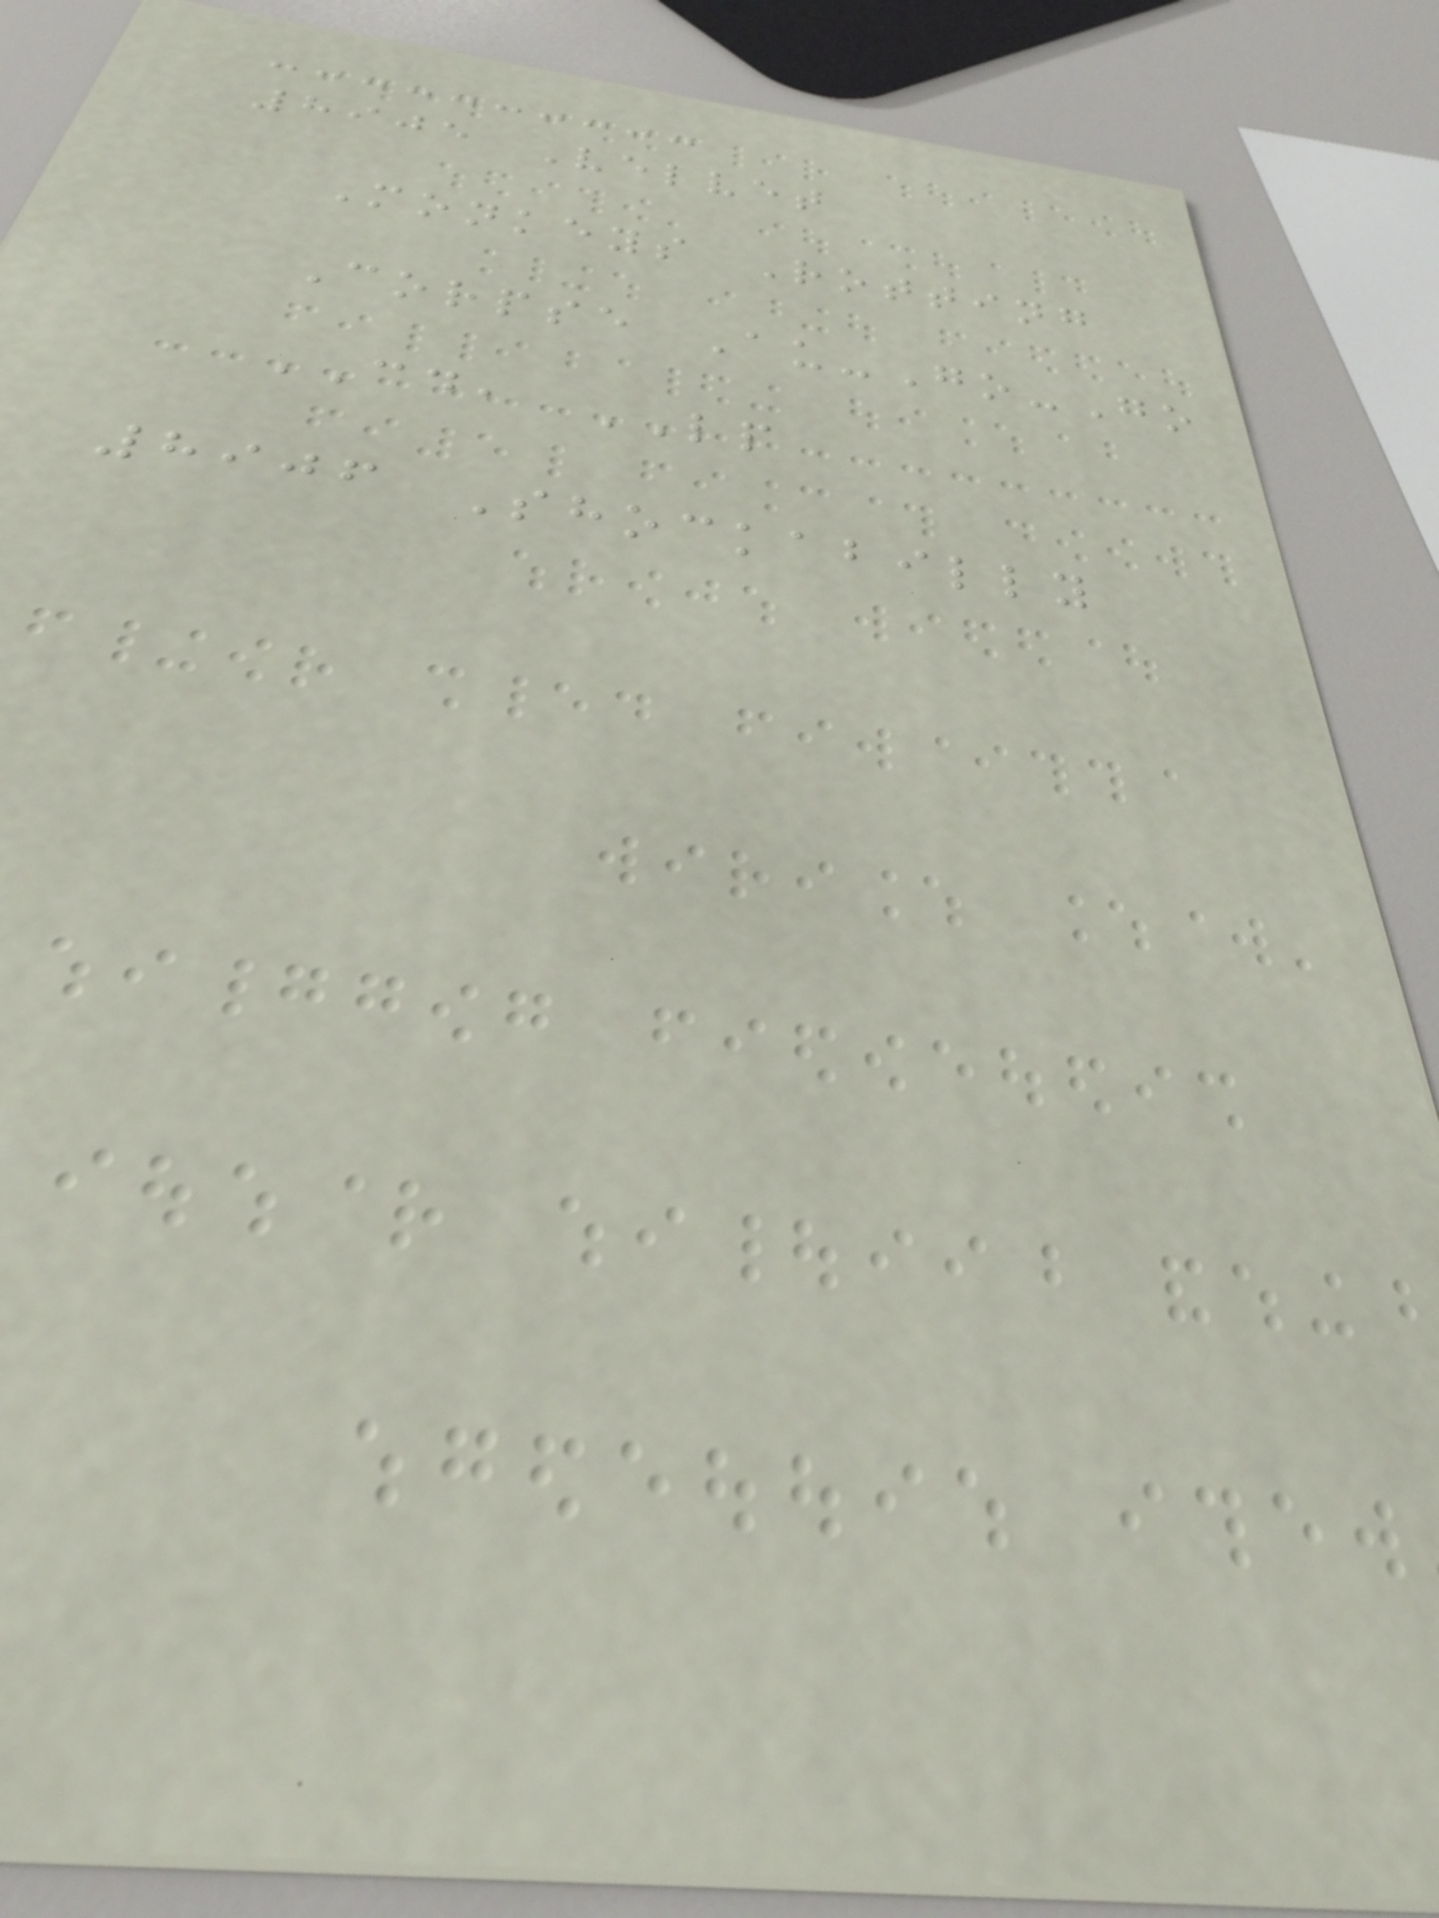8905 Velvet
Monkeys Rotting
Corpse Au-Go-Go
CD, LP
8906 Shockabilly
